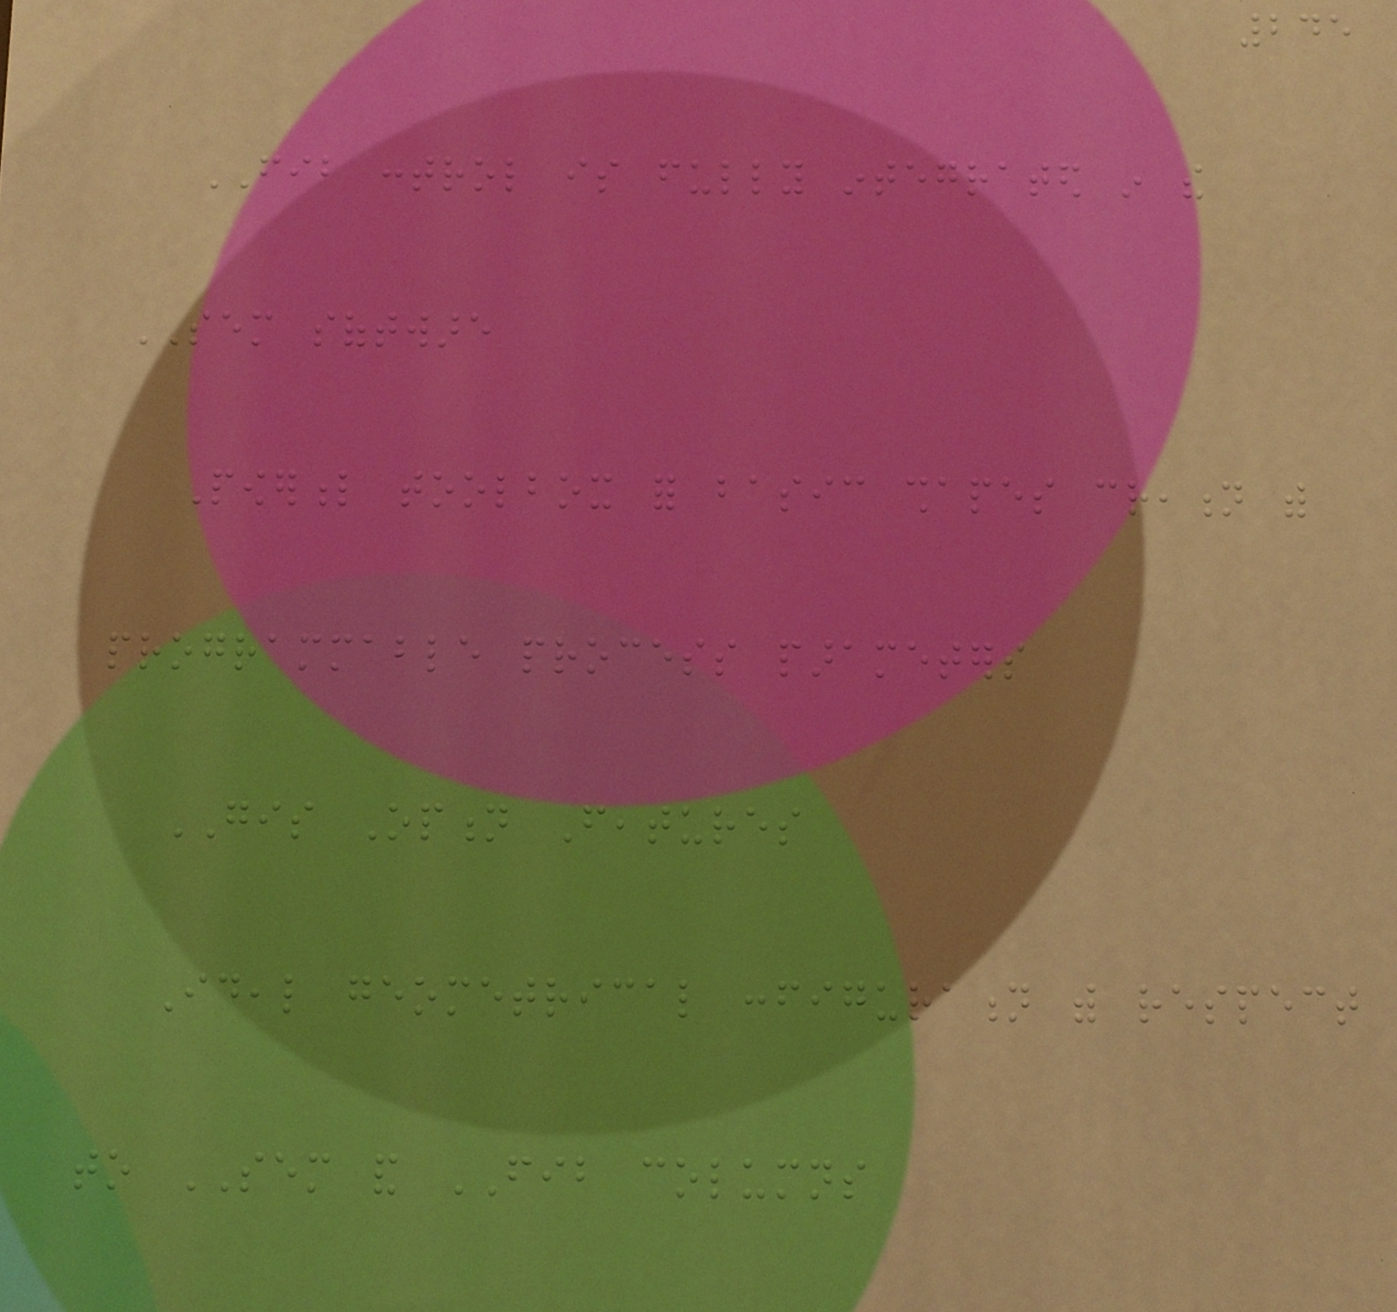245
FIB control is fully integrated in the
SEM software
Powerful toolbox for basic shapes creation with
programmable process parameters
GIS Option Features
Ideal geometrical configuration with respect
to SEM and FIB columns
